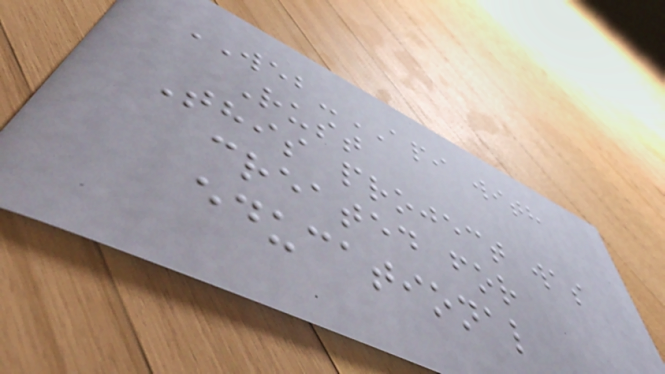WEB-API with
Rust
This project was
created for
educational
